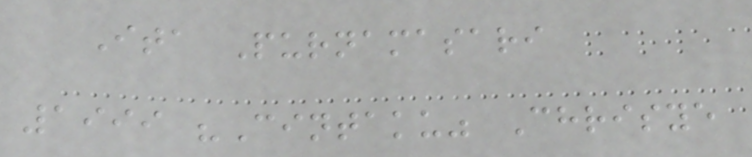Ita Purnamasari
1999 "Cintaku" Chrisye
